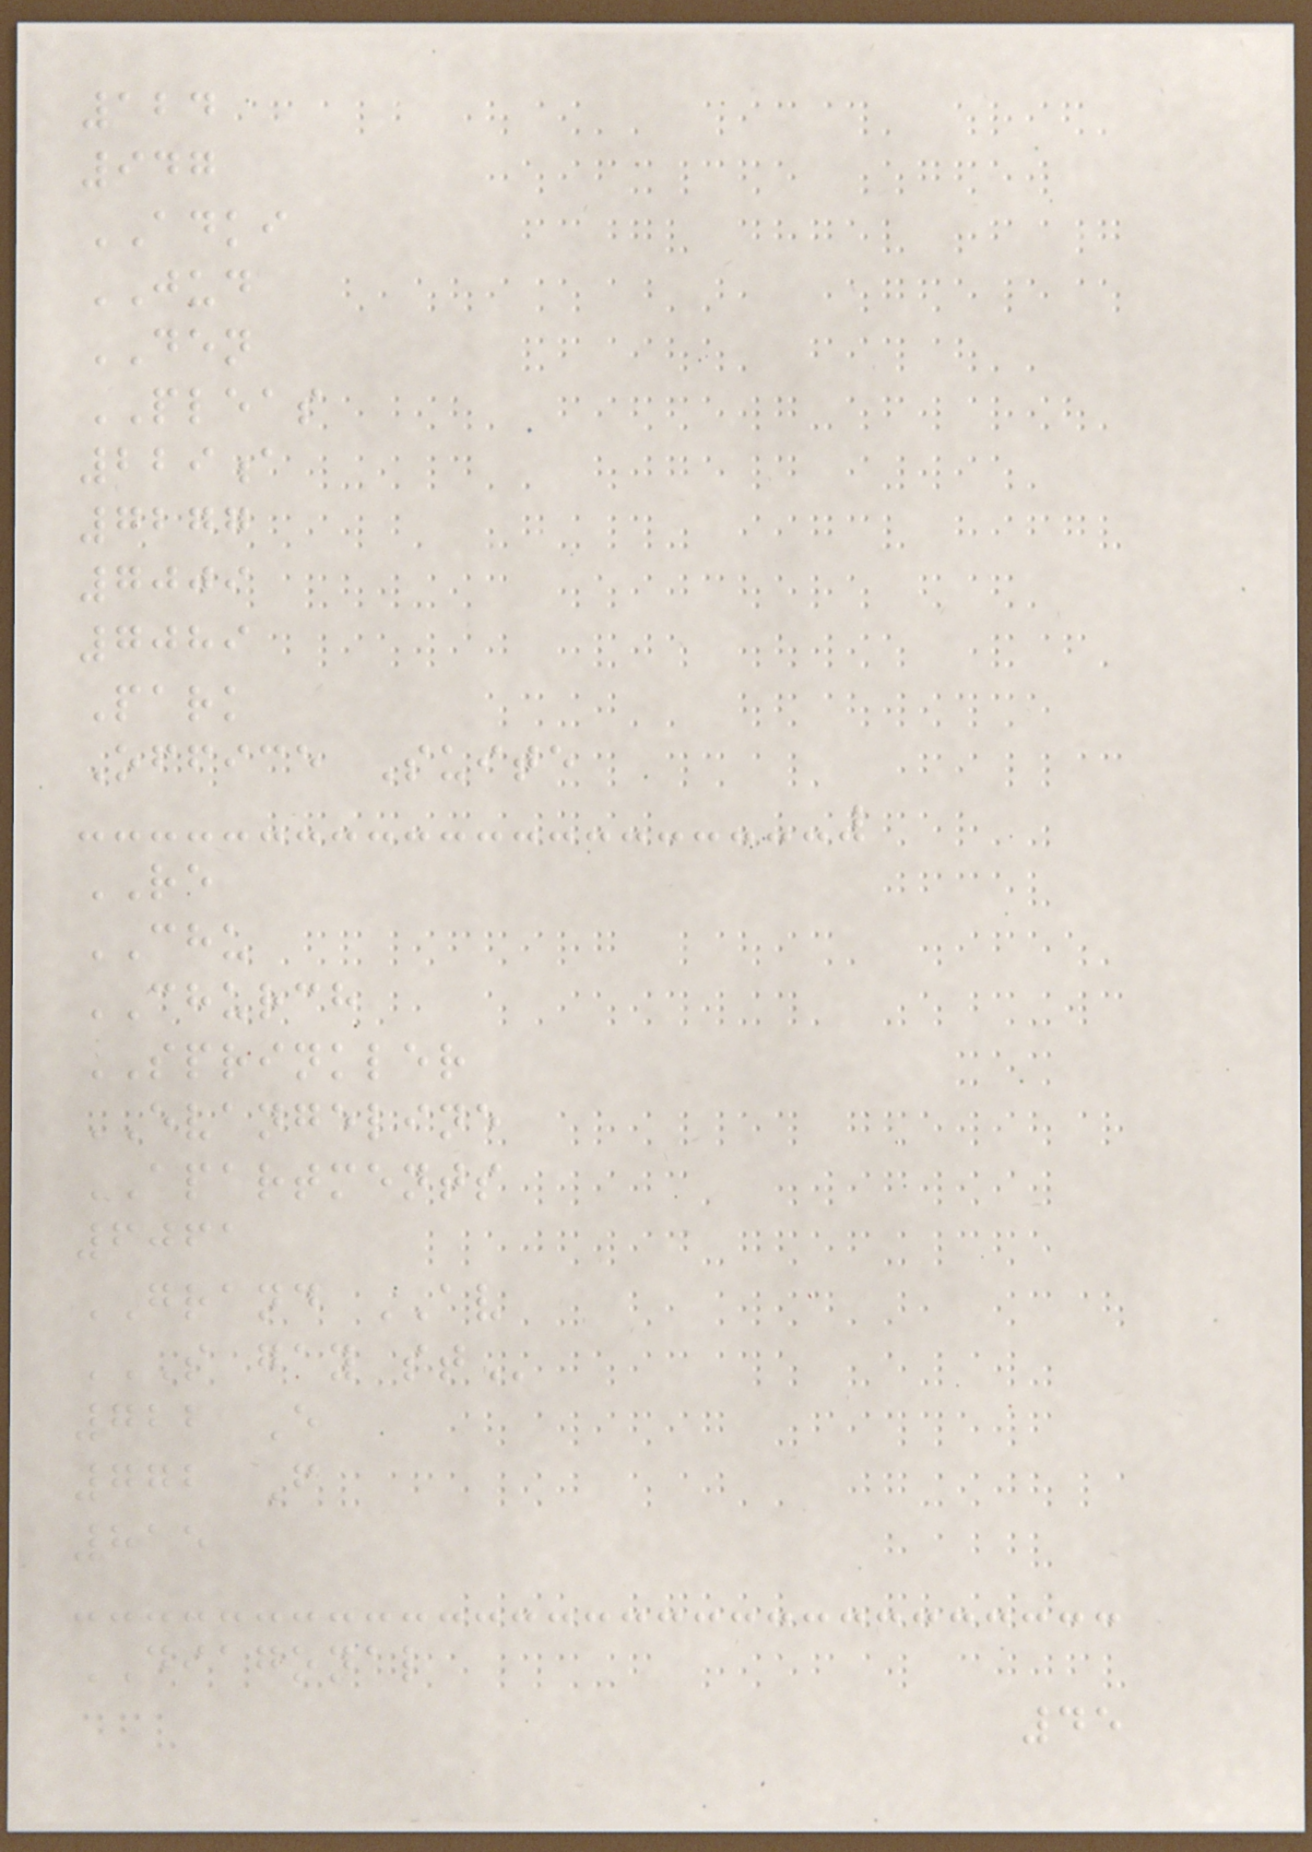124
947
ADKI
JUD
DEN
PLEAS
229a
7277
7009
7089
Park
Office Suite
RE
CHU
CHURCH
SPRINKLER
EVANGELINE
APARTMENTS
6061
GRAND AV
S GAY ST
722 E
772 F
815
DIAGONAL
45
